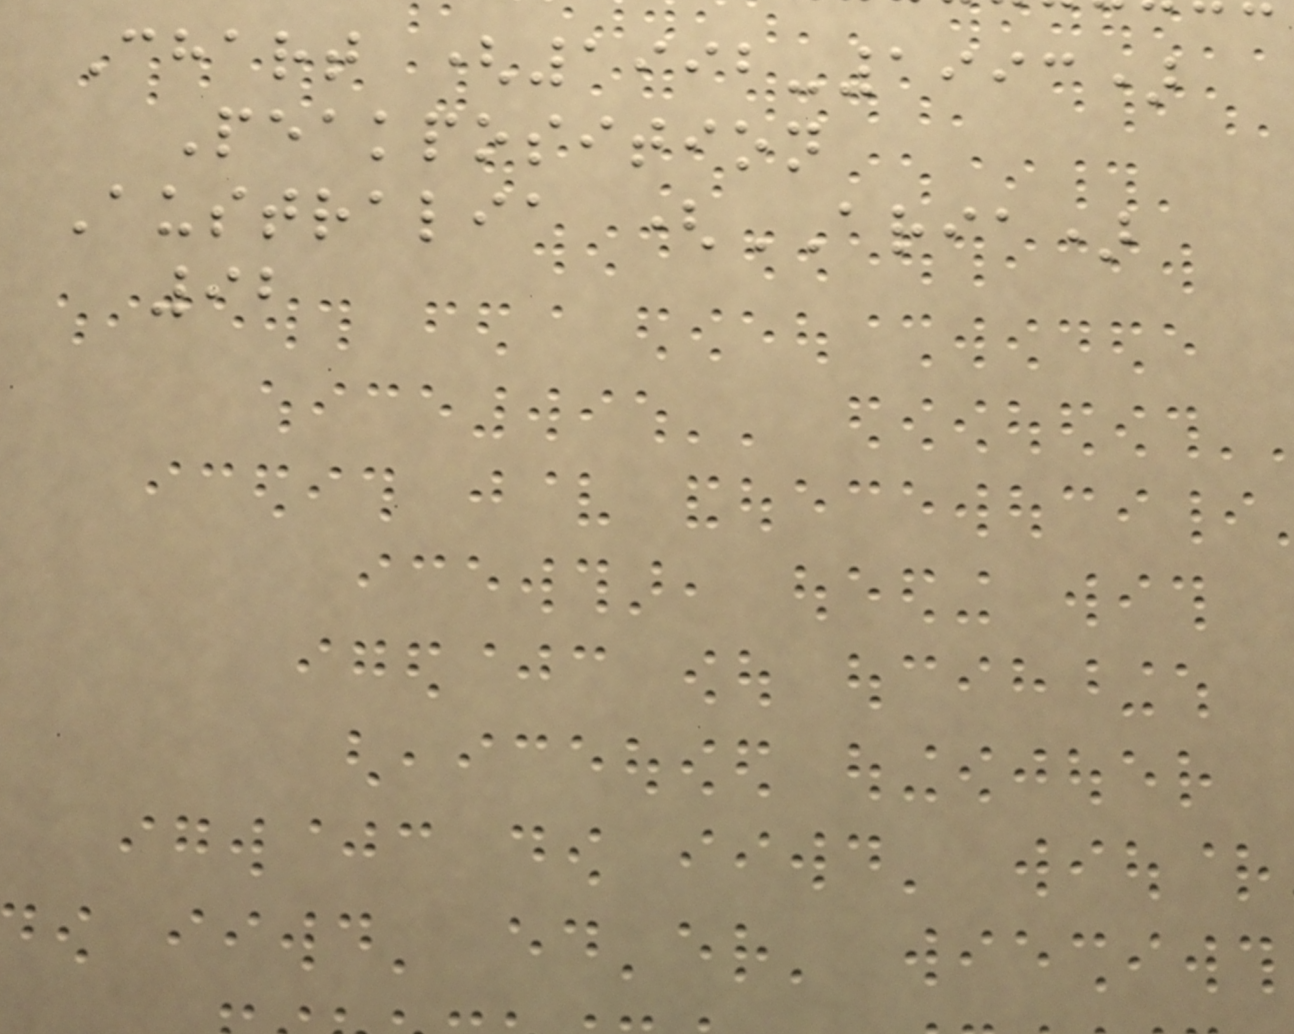Chart (1992-1993)
Peakposition
Australia (ARIA)
92
